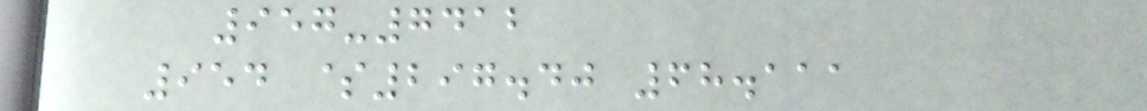957-7412
954 $297.40 68.111
